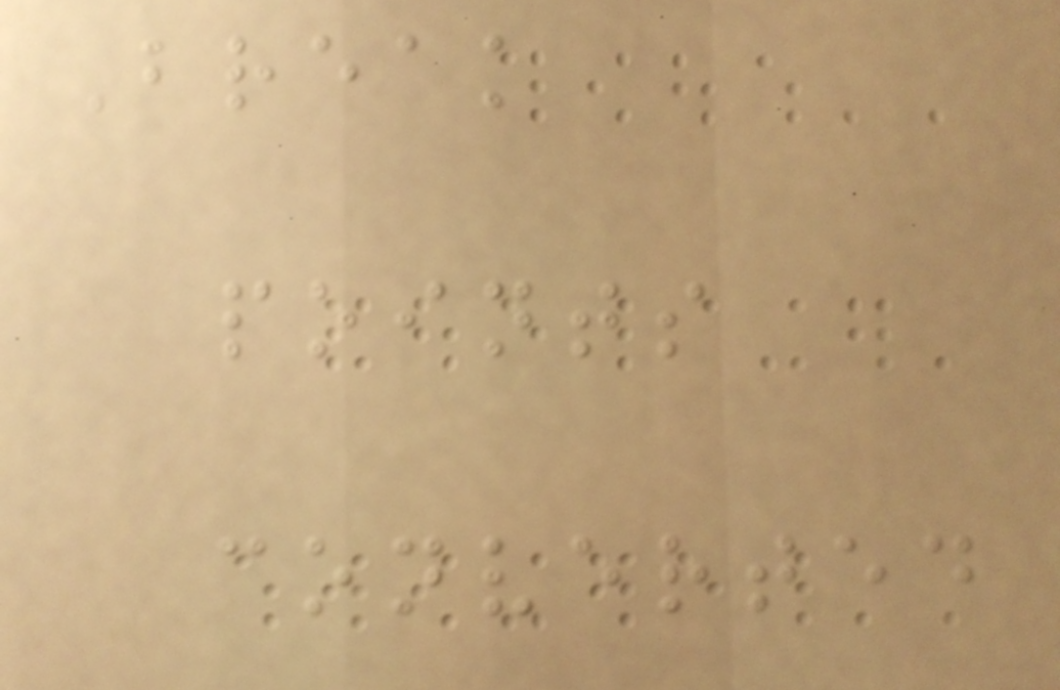Break
points
converted
